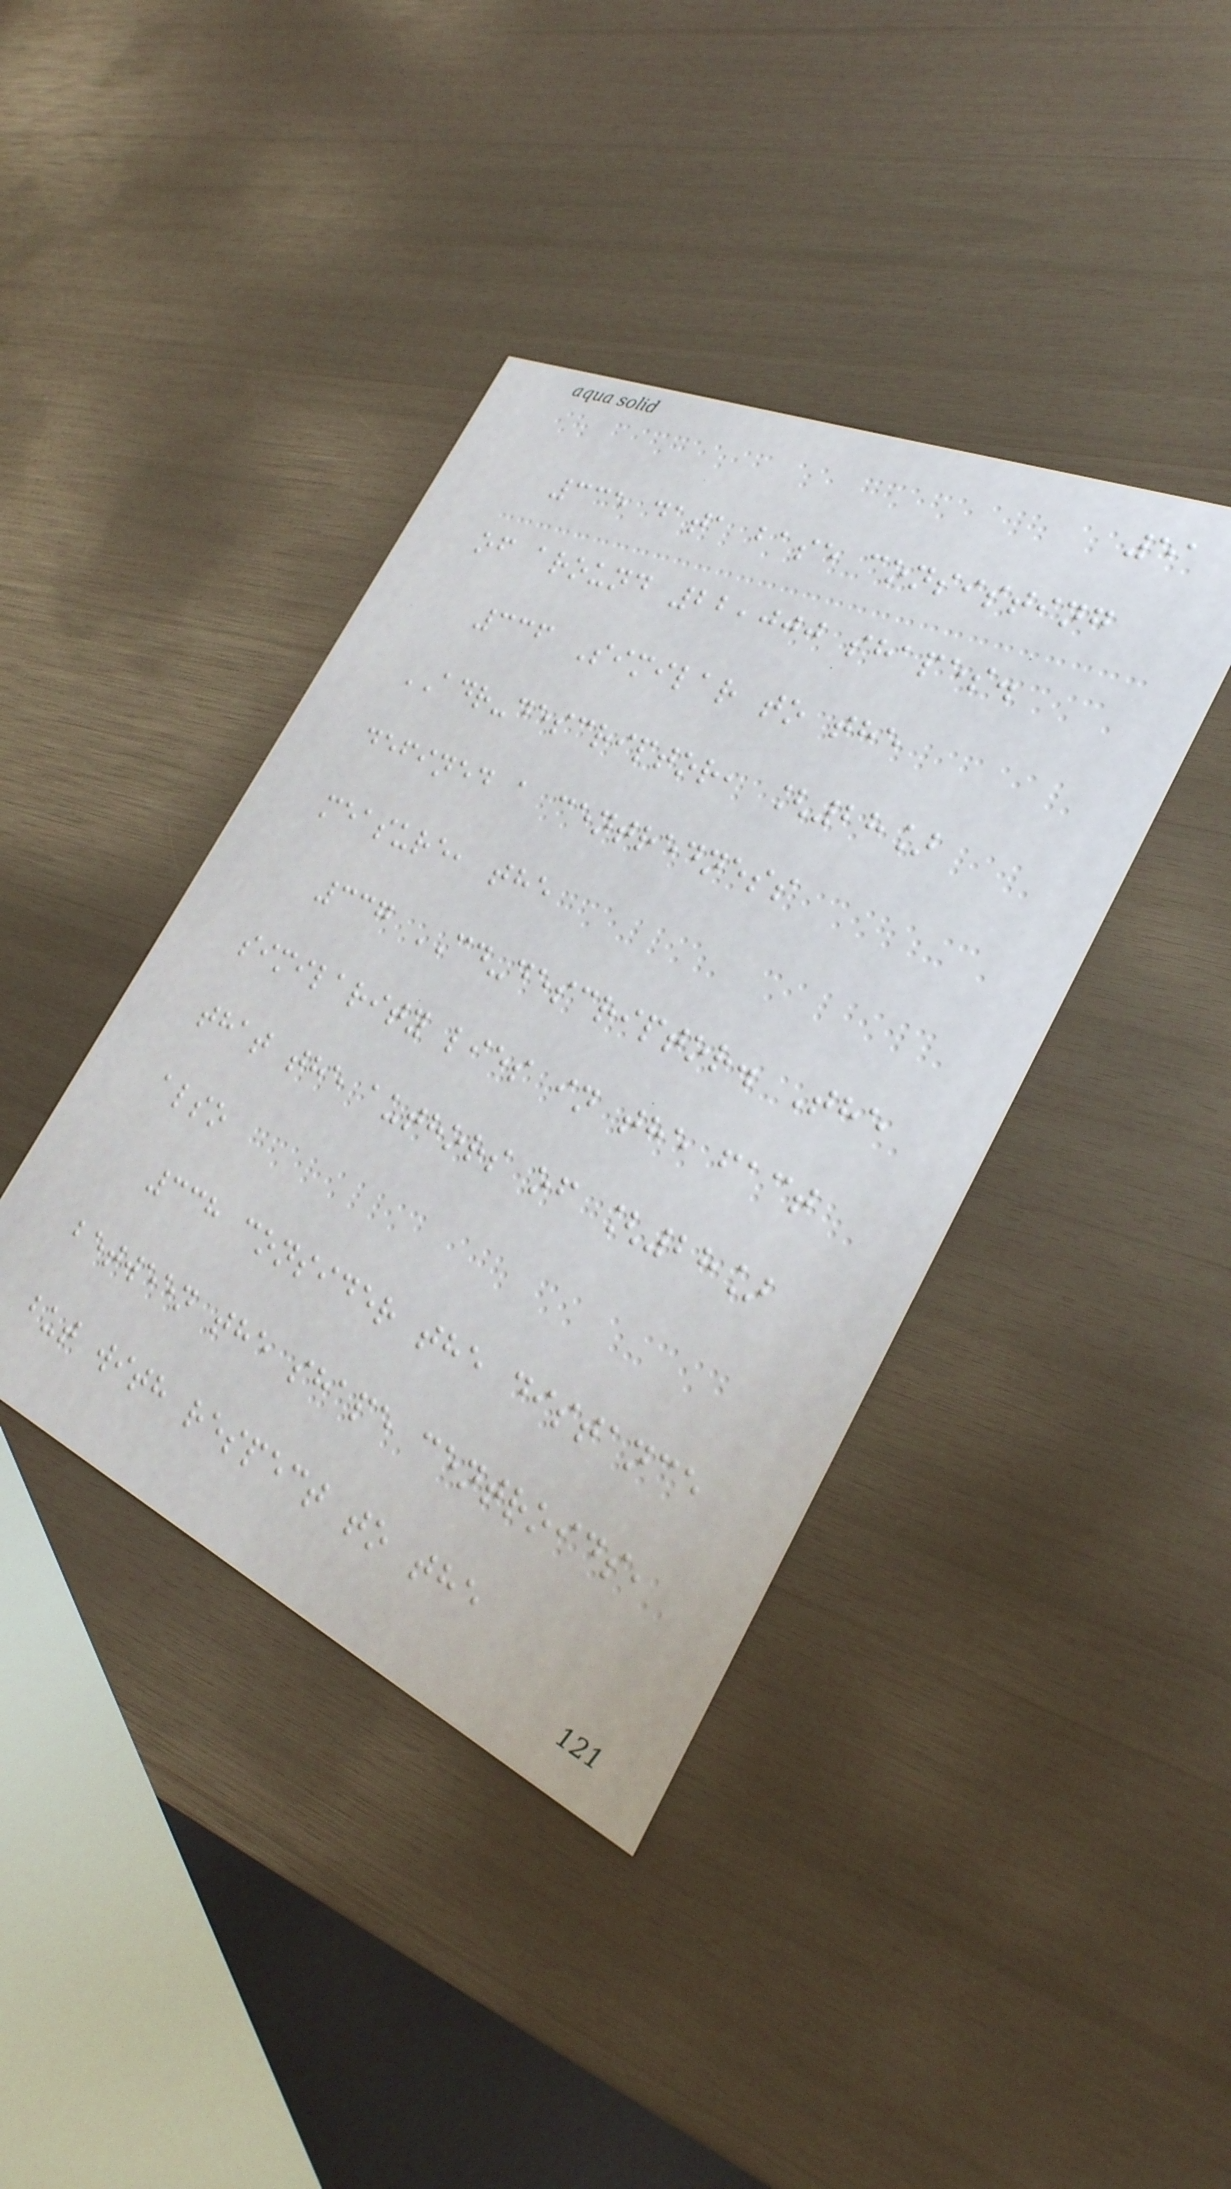51
335 data base consisting
of around 22,000 shapes.
336 Similar to the
ADR-descriptor, [28]
defined a centredness
measure, the
337 CD-descriptor. The
similarity lies in the fact
that the authors of [28]
also
338 consider the distance
between the shape centroids,
but with respect to the
